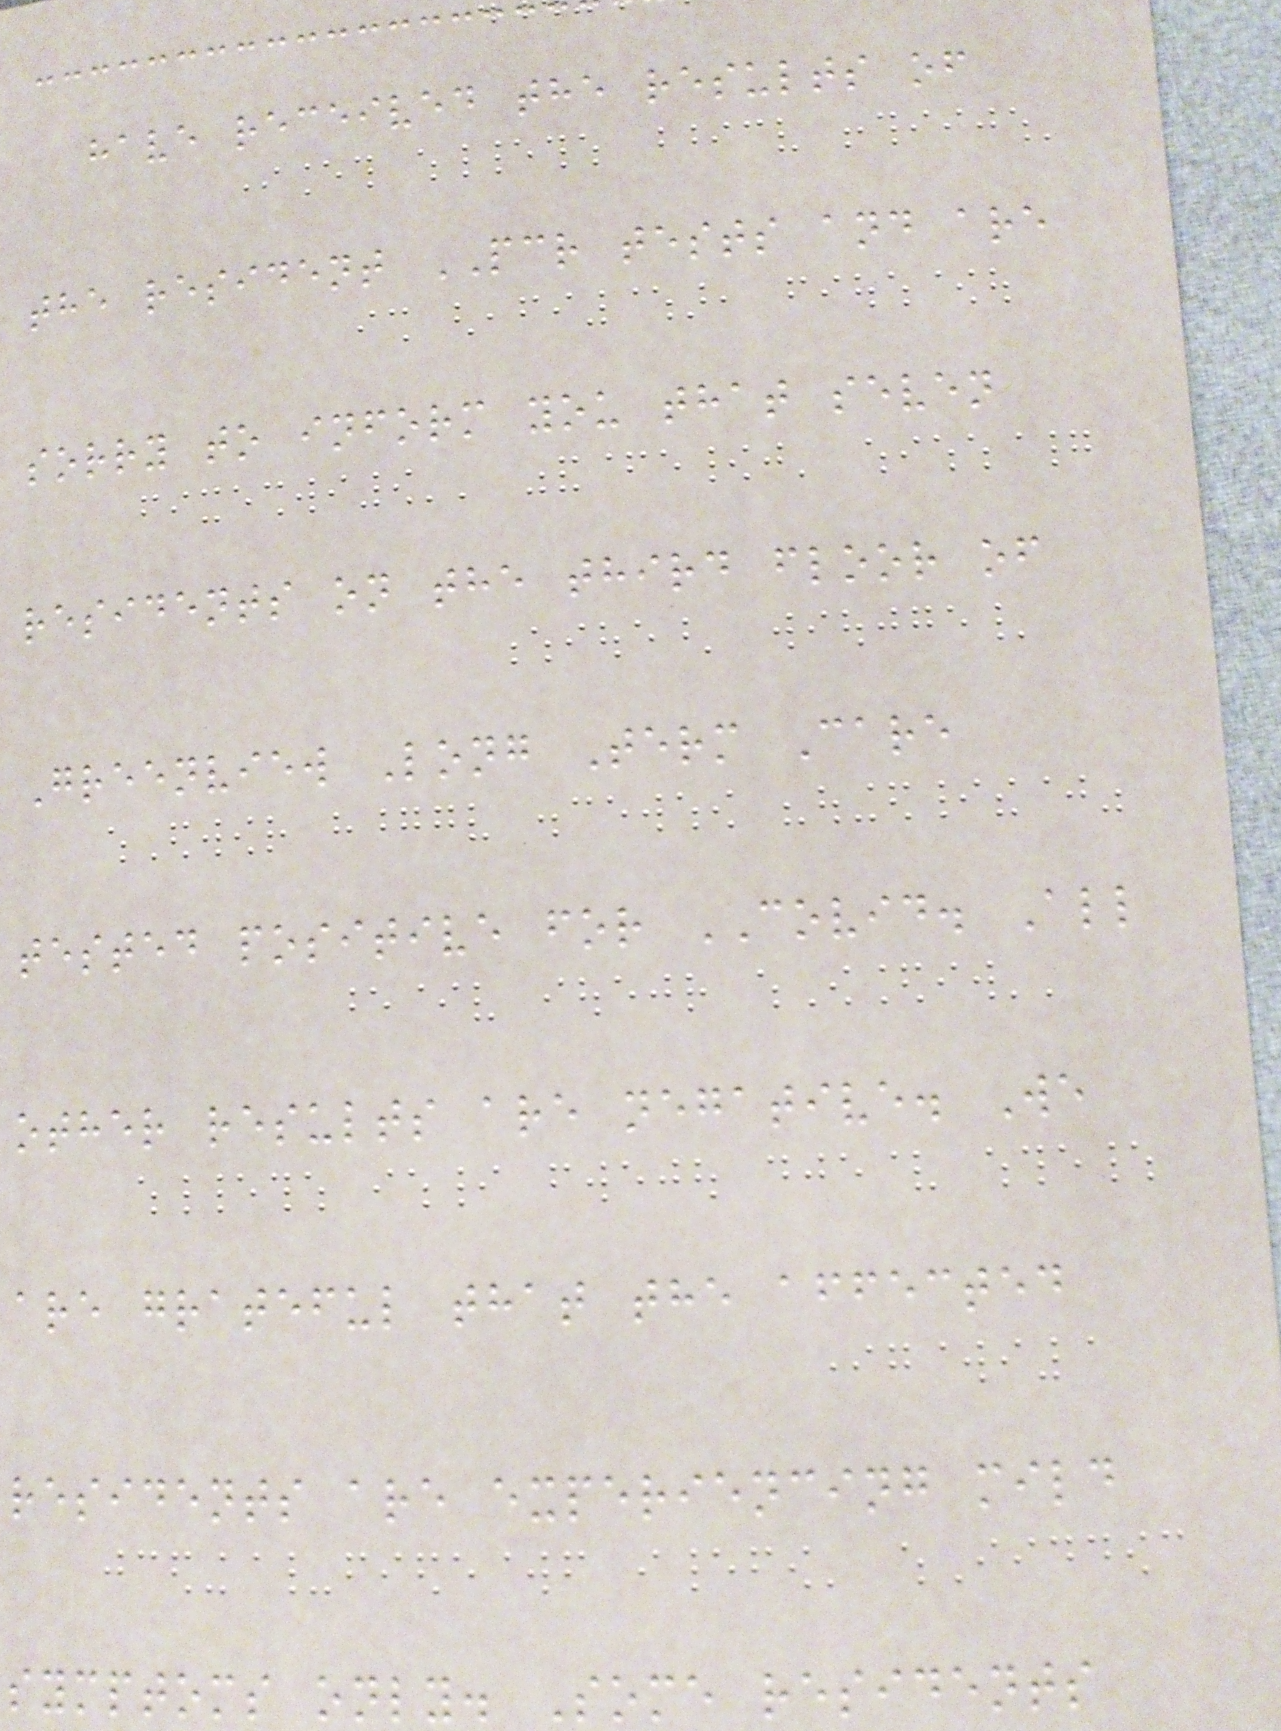have received the results of
the resident PCR tests and are
sorry to inform you that seven
residents on the third floor of
Greenview Long Term Care
tested positive for COVID. All
other results are negative. We
are grateful that the affected
residents are experiencing mild
symptoms only. Some residents
